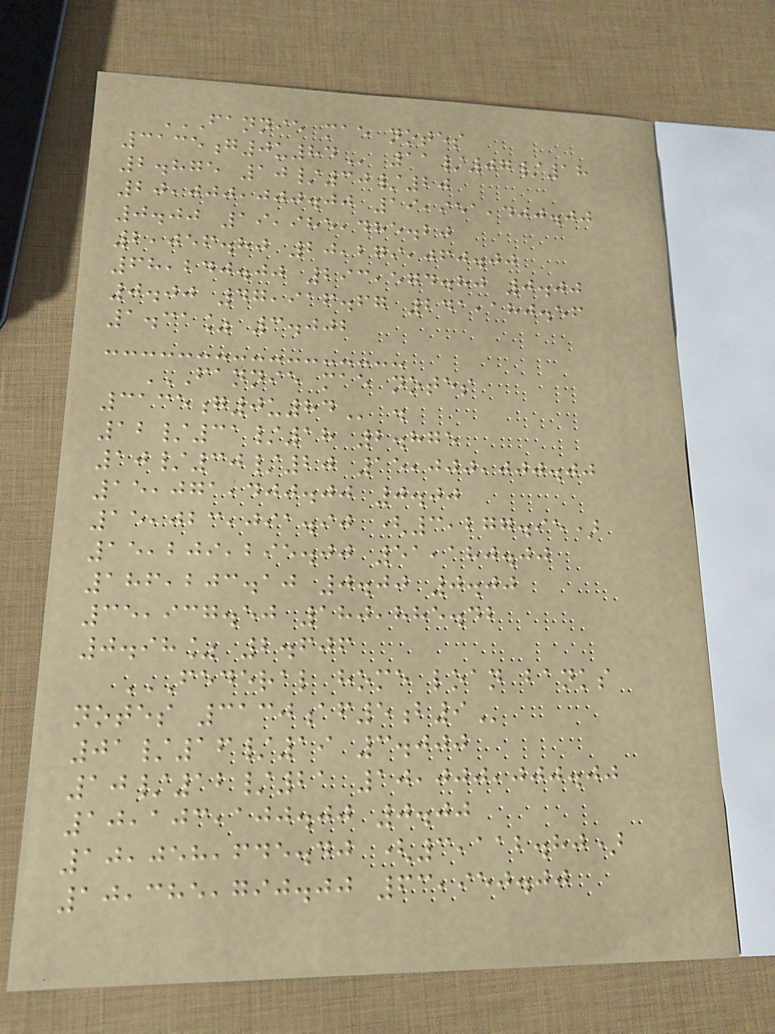FANNIE MAE NOTES
3135G0U84 11/07/18
2.875 10/30/20
20,000,000.00 19,951,400.00
0.00 19,985,485.20
2,056.80 20,279,060.00
68,240.00 293,574.80 0.00
0.00 47,916.67 241,180.56
1.31% 3.002
FANNIE MAE NOTES
3135G0U84 .
12/31/18 2.875
10/30/20 15,000,000.00
15,071,400.00 0.00
15,023,091.90 (3,277.95)
15,209,295.00 51,180.00
186,203.10 0.00 0.00
35,937.50 180,885.42
0.98% 2.606
FEDERAL HOME LOAN BANKS
NOTES 3130AF5B9
01/16/19 3.000
10/12/21 10,000,000.00
10,103,100.00 0.00
10,058,645.40 (3,112.80)
10,385,790.00 63,950.00
